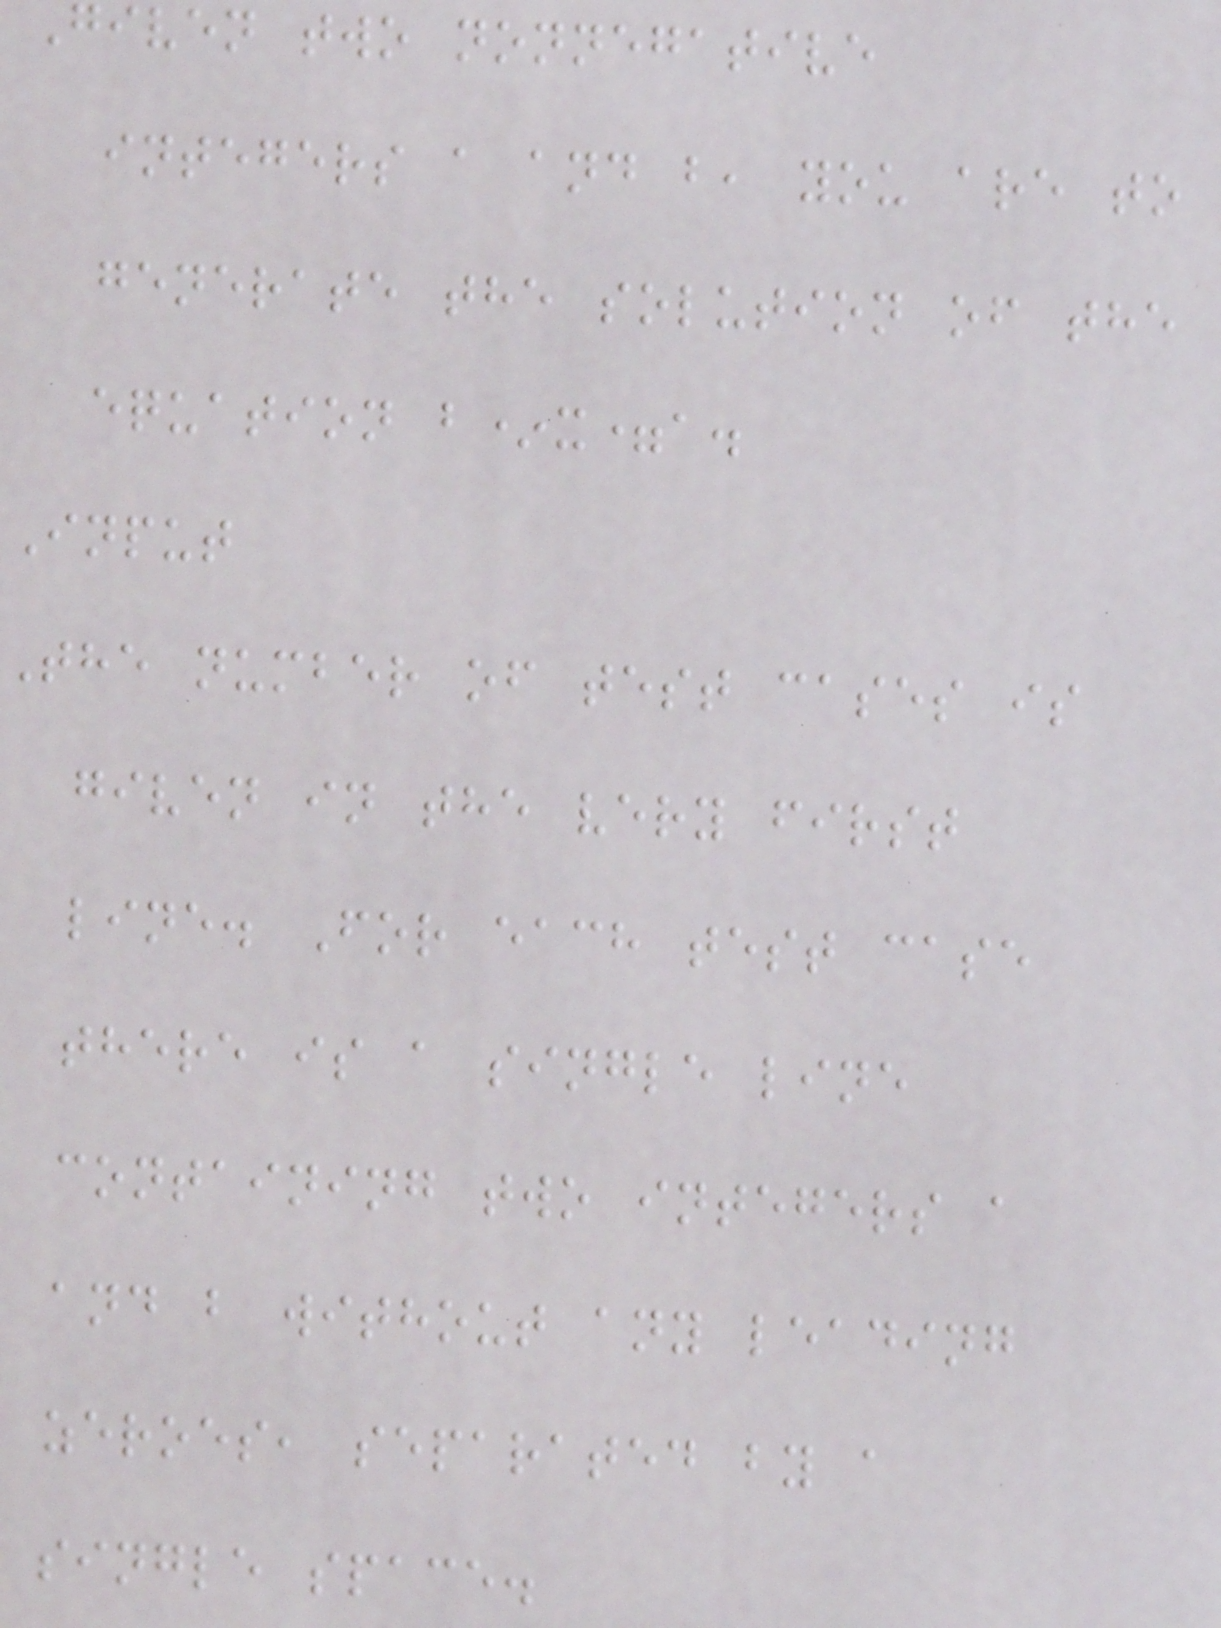given two nonnegative
integers a and b, you are to
generate the solution of the
equation b*x=a.
Input
The number of test cases is
given in the very first
line. For each test case
there is a single line
containing two integers a
and b without any leading
zeroes, separated by a
single space.
